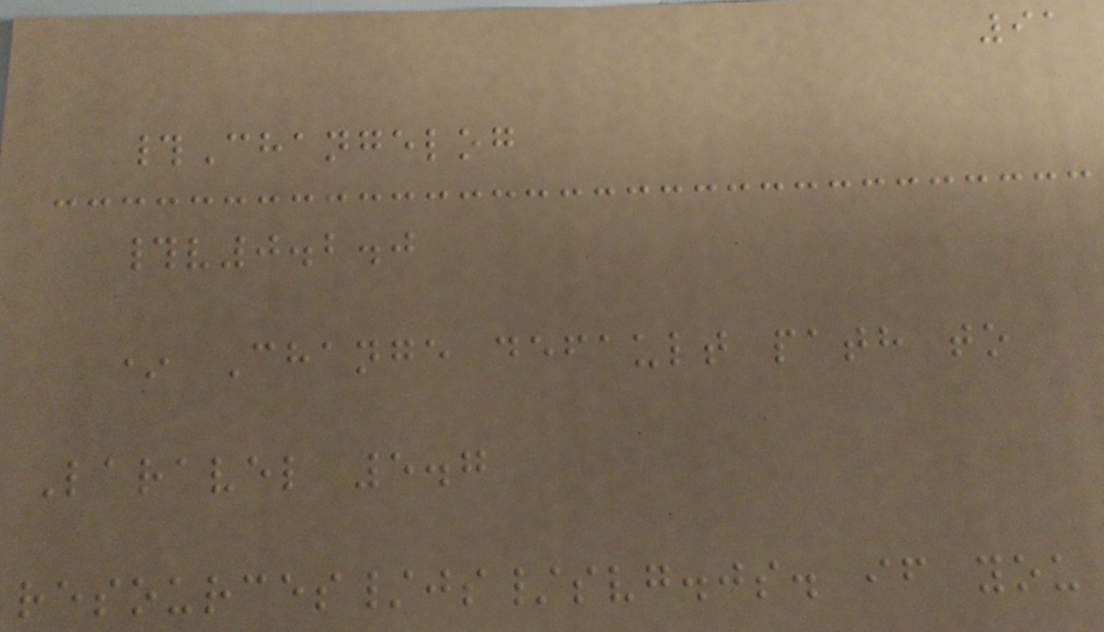91
#Changelog
#v0.2.0
* Change default path to
Laravel 5.7
resources/js/svg.js. if you
